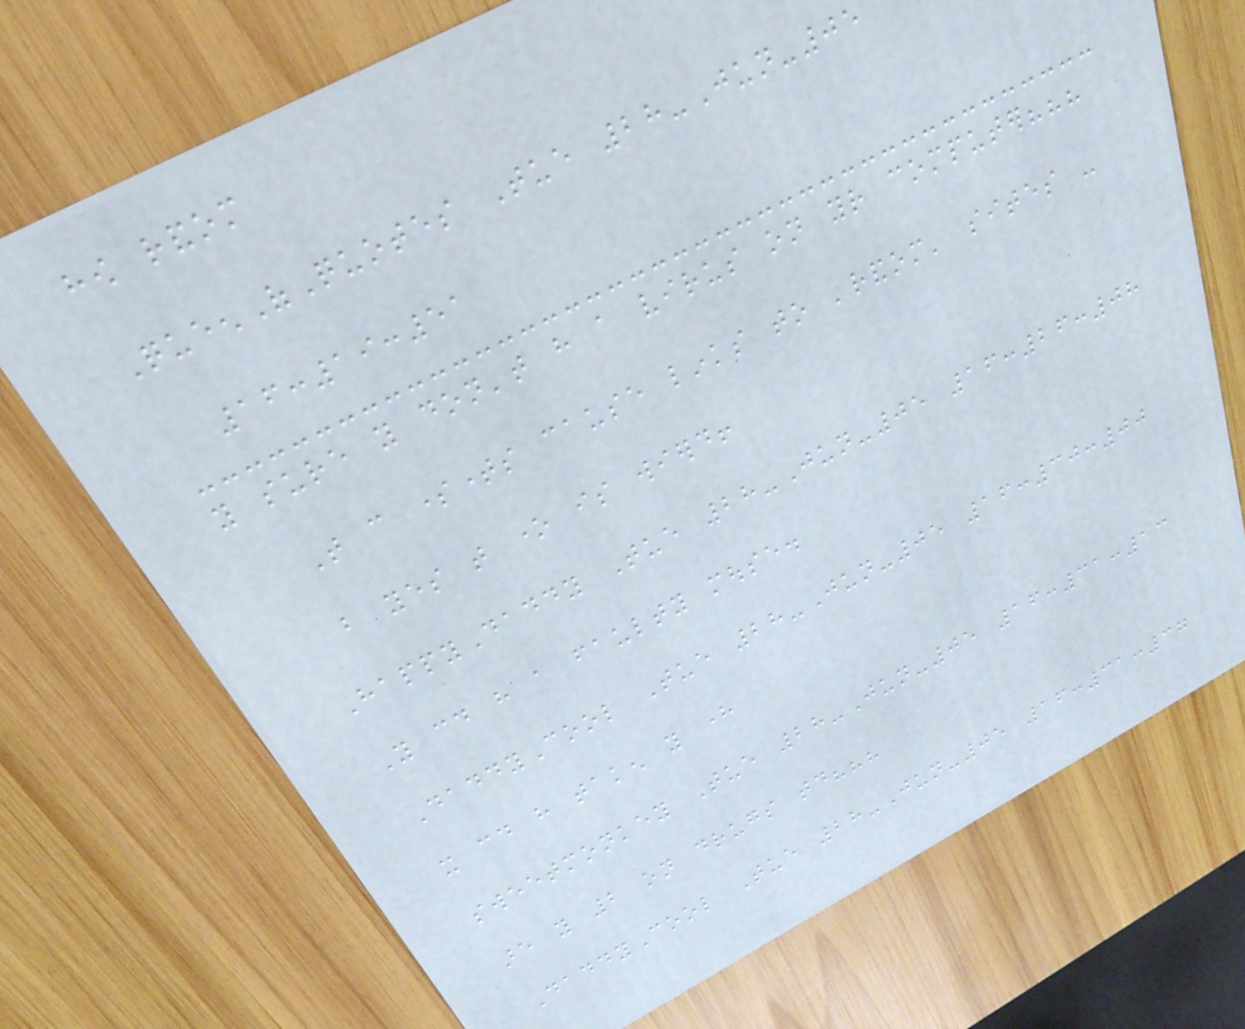how random
QueenOfQuotes Tue 28-Jun-05
16:19:51
you sure you don't have a virus on your computer???
That can sometimes cause links to 'random' sites -
but yes that one is wierd!
HappyDaddy Tue 28-Jun-05 16:26:08
You could have a faulty mouse.
DaddyCool Tue 28-Jun-05 16:30:00
it could have taken you here
sweetmonkey Tue 28-Jun-05 16:31:13
are you 2 on drugs today???
DaddyCool Tue 28-Jun-05 16:31:37
